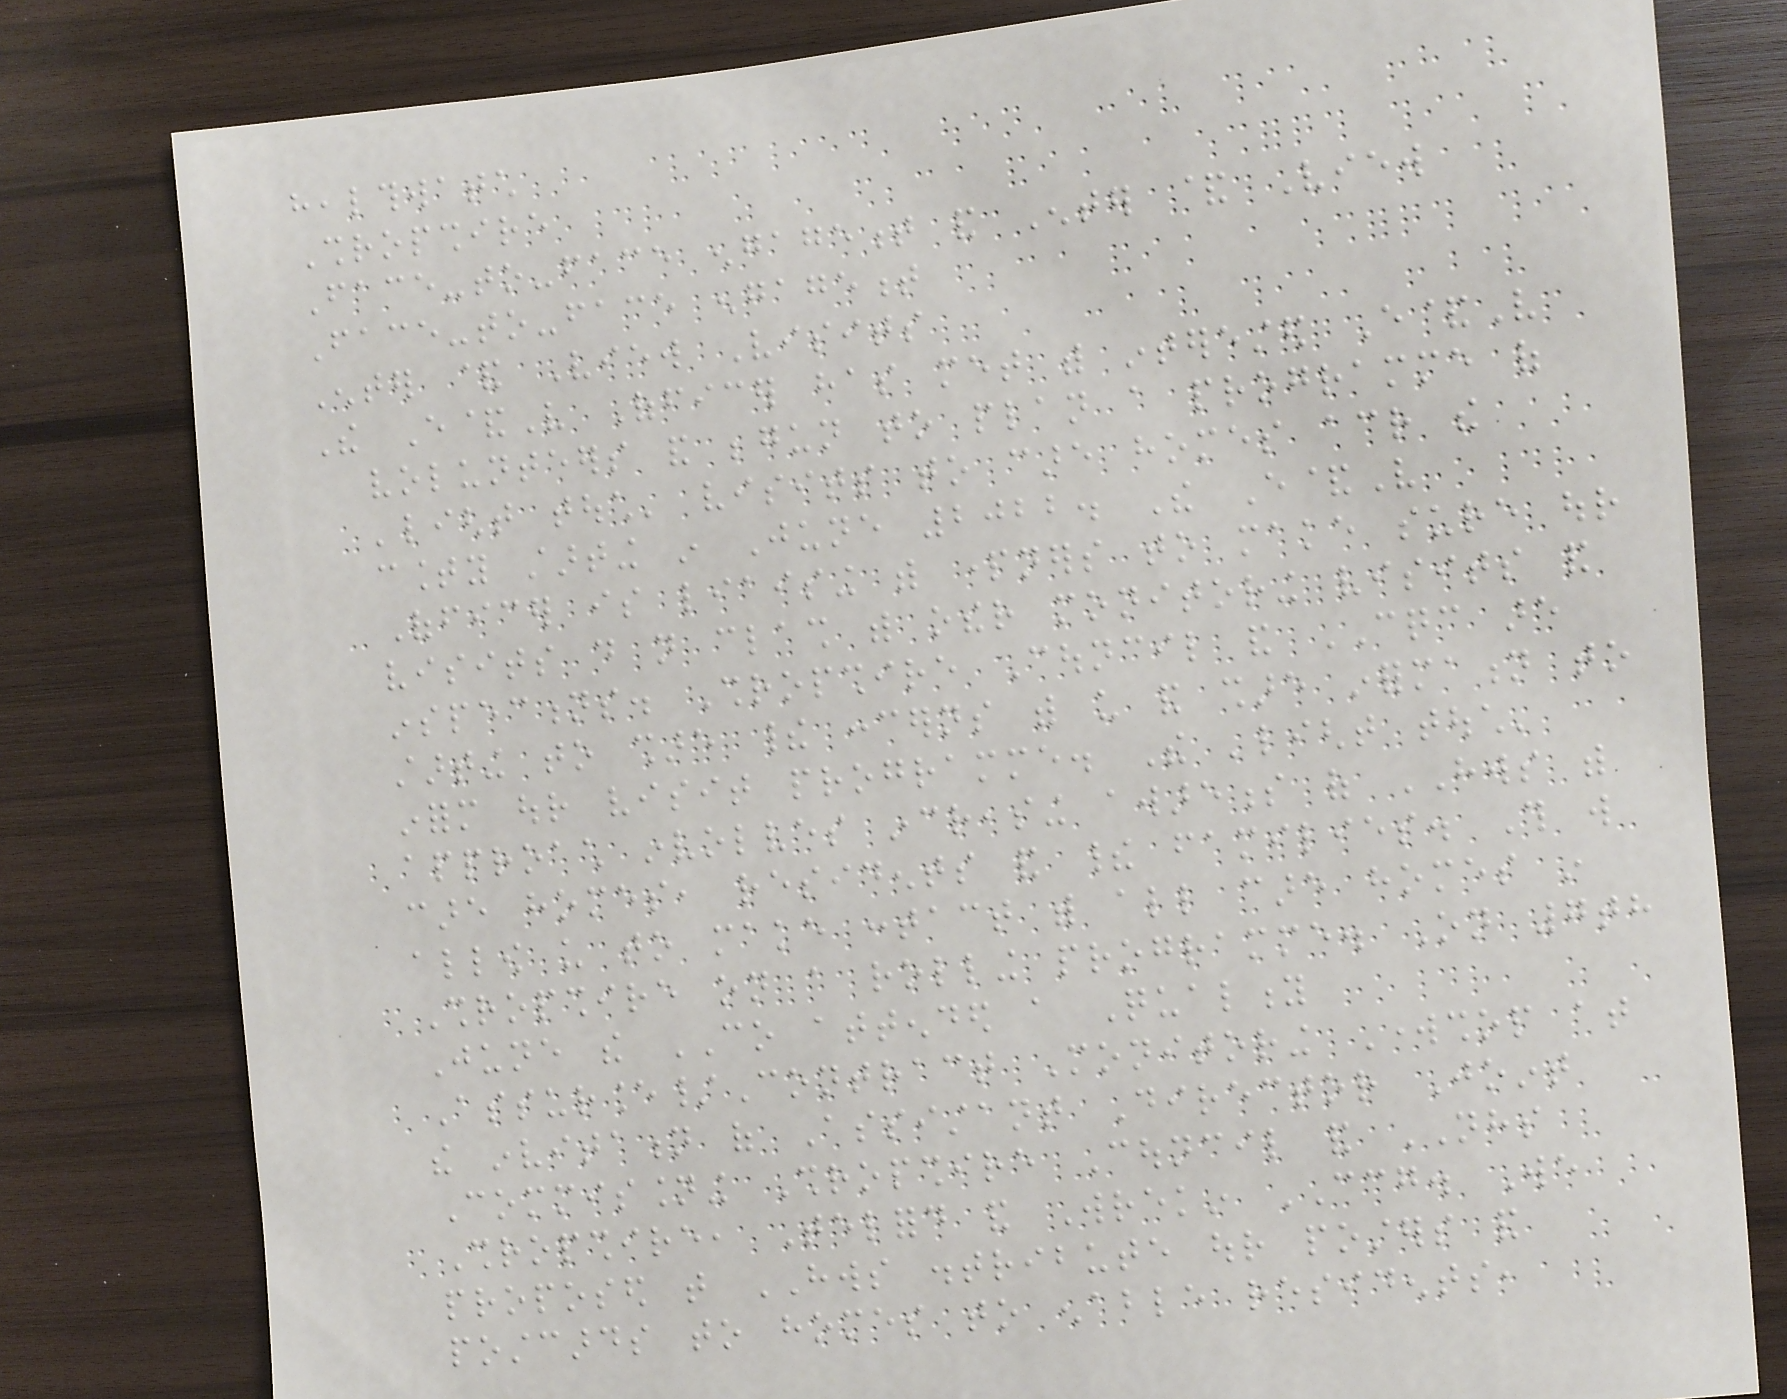healthwatch
Shropshire
Face-to-face engagement and Enter & View
Face-to-face engagement
Enter & View Visits
The E&V Officer has met with interested E&V
volunteers and begun to plan a programme of
'light touch' visits to care homes across the
county starting in June 2022. The E&V
Officer is liaising with partners to make sure our
visits do not clash with other monitoring visits and
inspections. Shropshire Council and CQC are
starting to share their concerns with us and share information to
inform our visit programme. The 'light touch'
approach involves increasing awareness of HWS with
care homes, residents and their families. This will
allow us to make contact with all care homes in
Shropshire on a rolling programme. On 7th
June the CO attended a Quality
Assurance/Contract Monitoring Workshop at
the invitation of Assistant Director Joint
Commissioning Shropshire Council and NHS
Shropshire, Telford and Wrekin CCG. We
proposed that HWS distribute our posters and
postcards to homes to enable residents,
